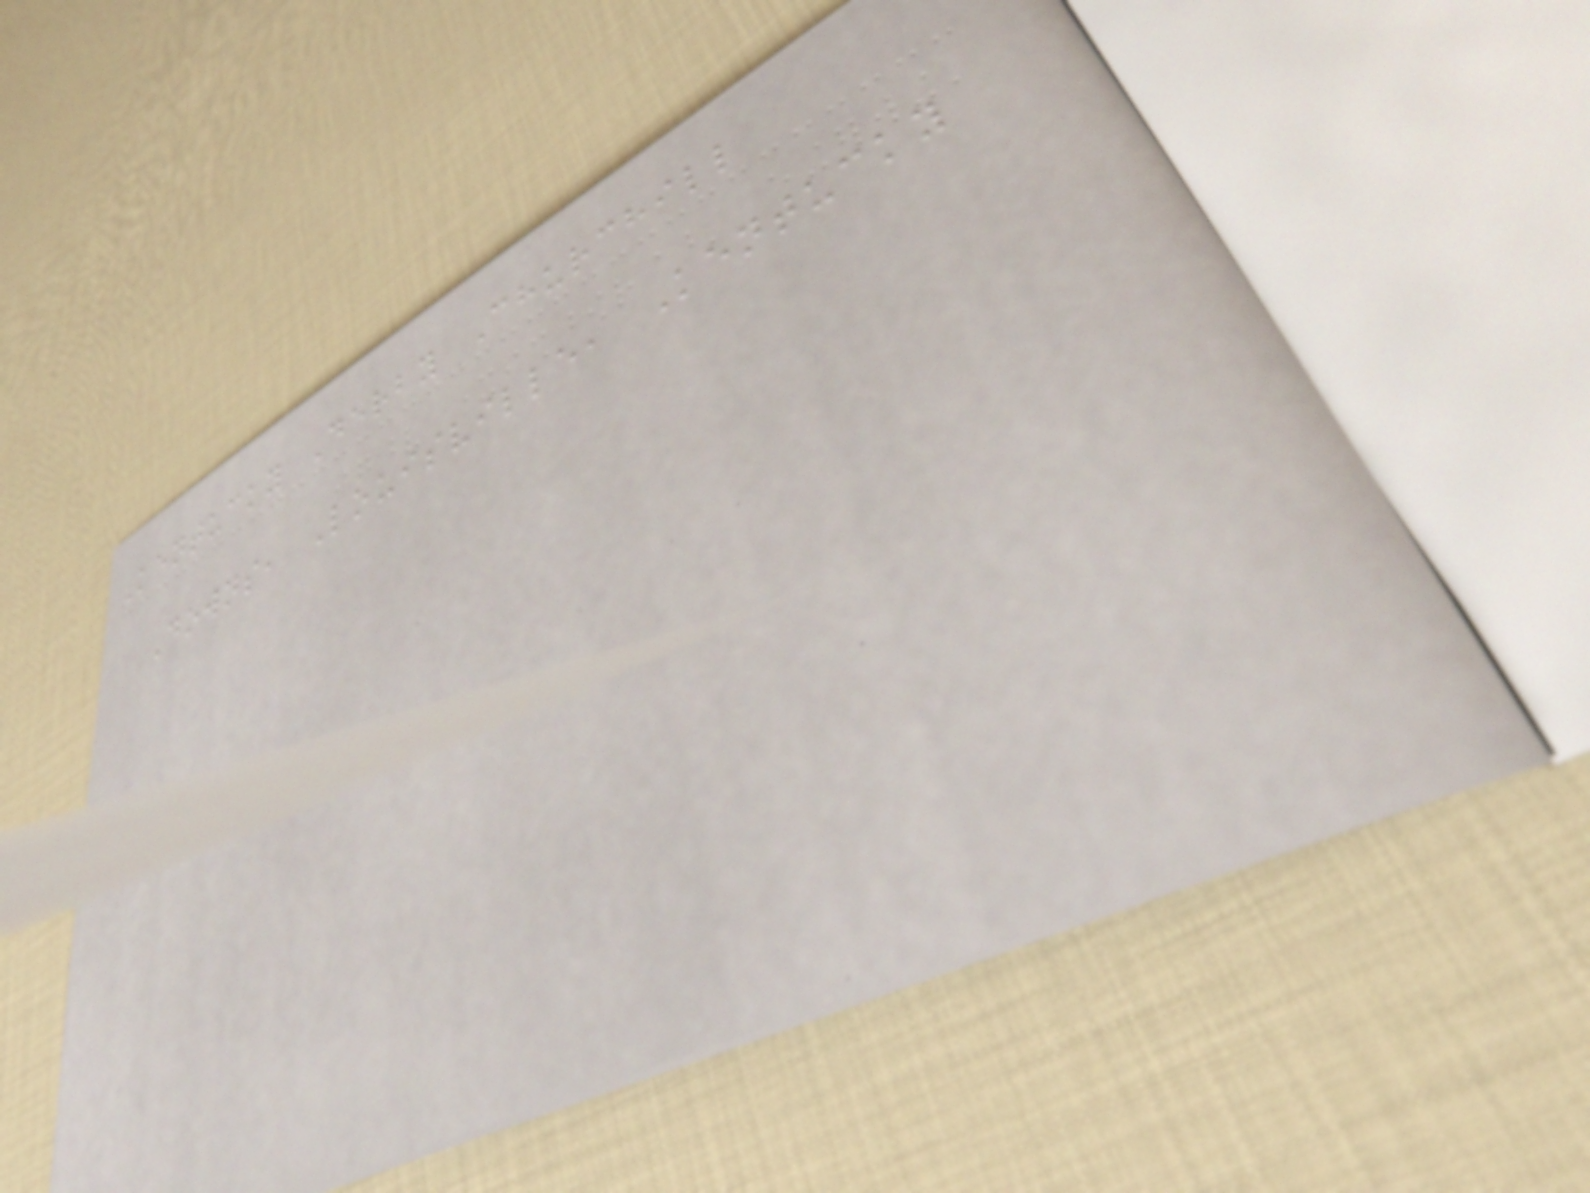Kentucky Derby Churchill
Downs, Louisville, Kentucky
